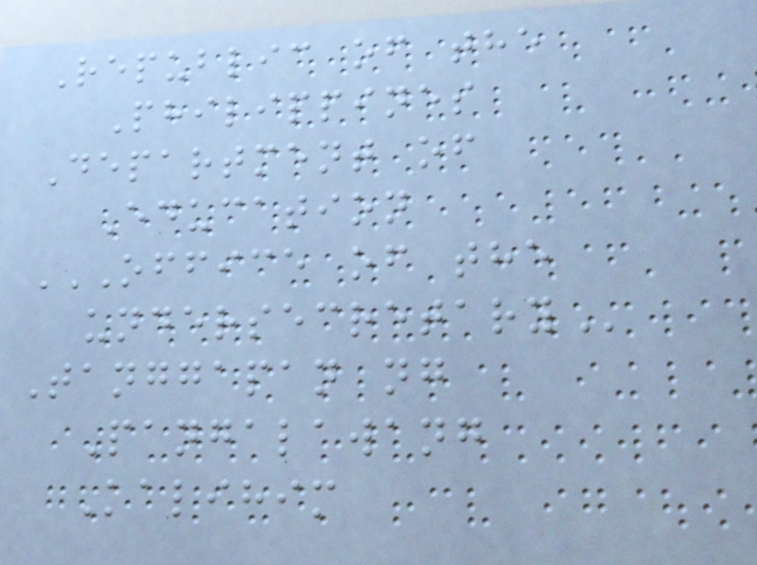Republic of the
Philippines
Department of
Education
OFFICE OF THE
UNDERSECRETARY
Tanggapan ng
Pangalawang
Kalihim
